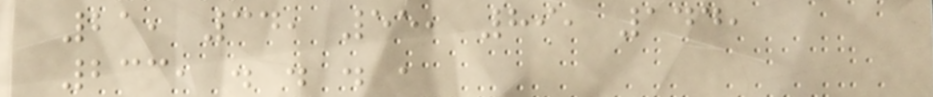21, 34, 55, 89, 144,
233, . . . ,
